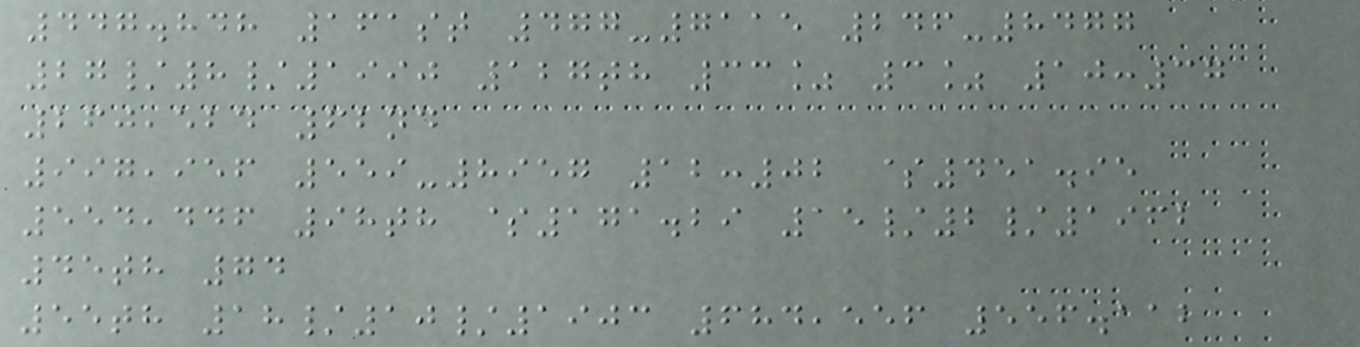447.848 161st 477-7115 246-8477
27/8/1990 127th 33% 3% 10:37
260,524 62nd
997,956 559-8957 12:02 $451.95
554,446 98th $171.29 15/2/1962
45th 74
55th 18/10/1903 684,556 556.112
